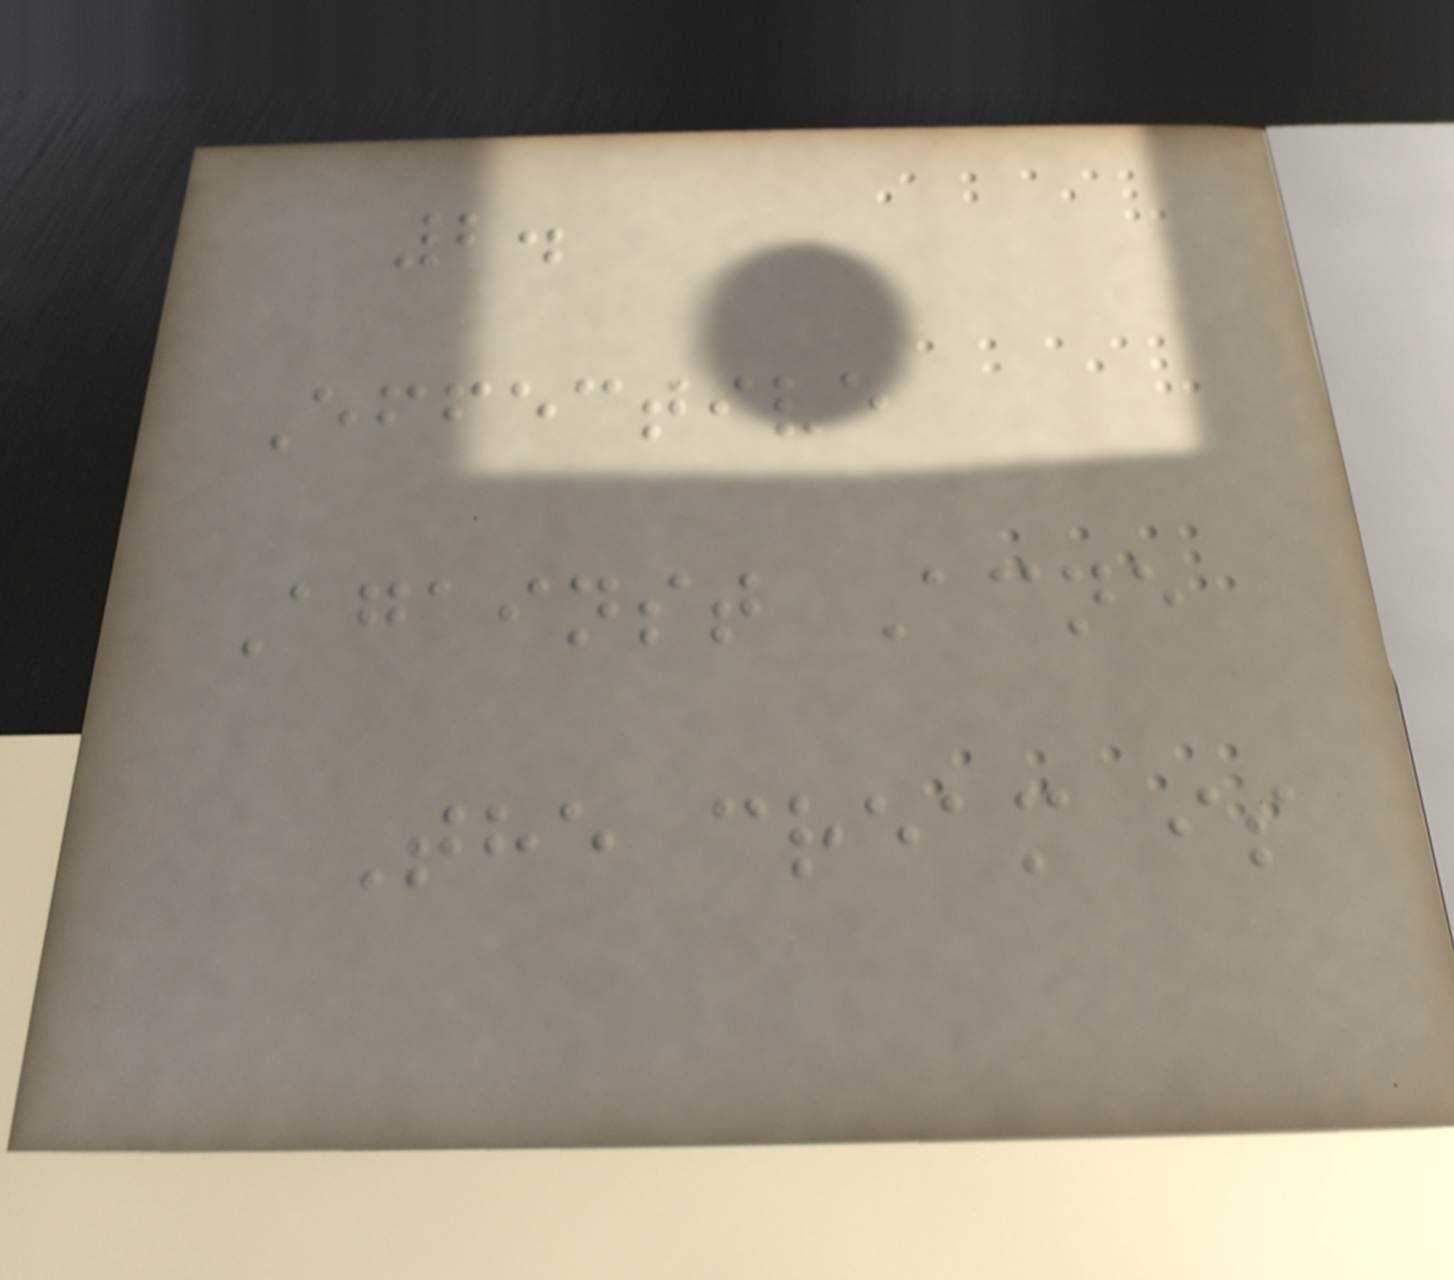2.
Effective
Against Acne
The cream is
